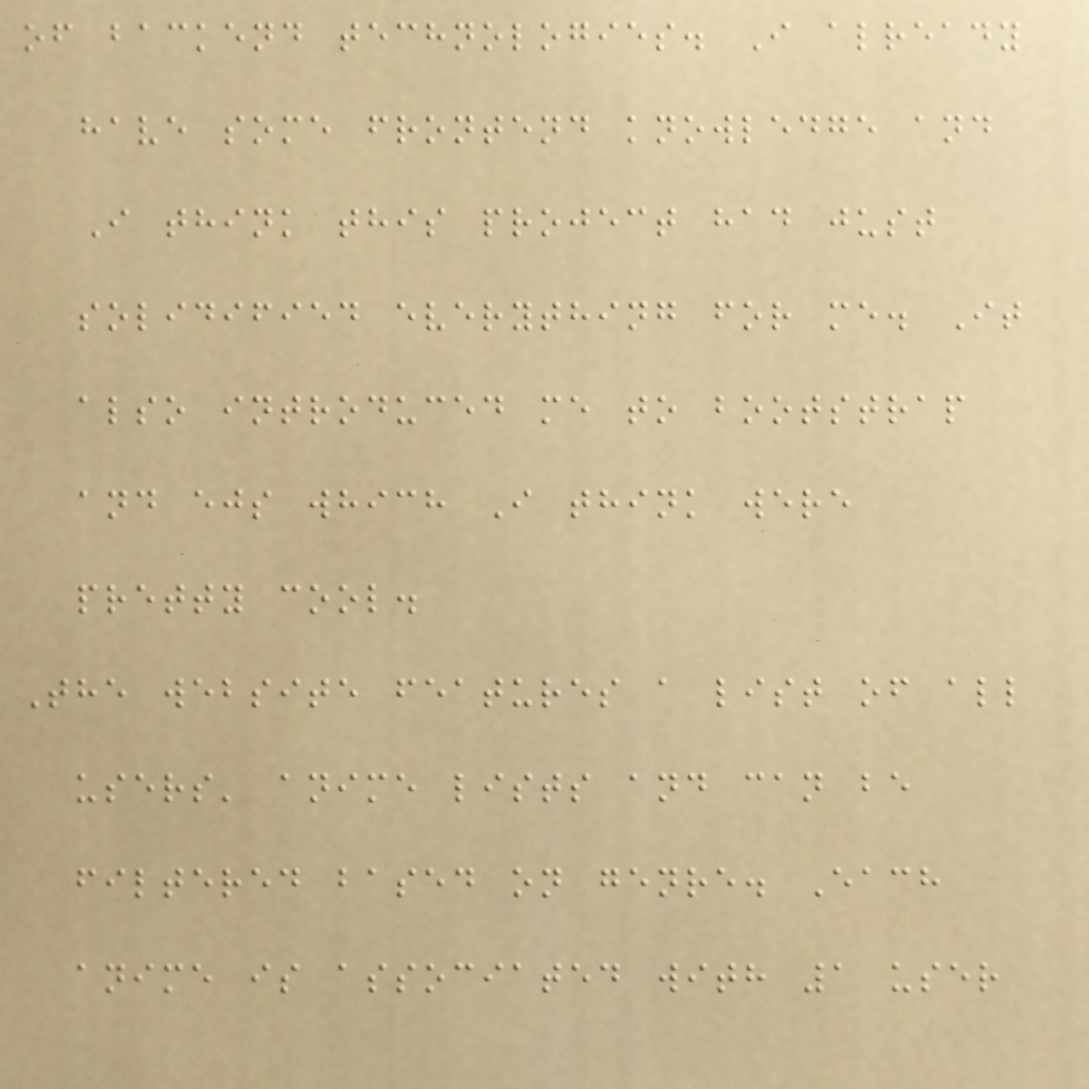of backend technologies. I already
have some frontend knowledge and
I think this project had just
solidified everything for me. It
also introduced me to bootstrap
and ejs which I think were
pretty cool.
The website features a list of all
users' anime lists and can be
filtered based on genre. Each
anime is associated with 1 user
